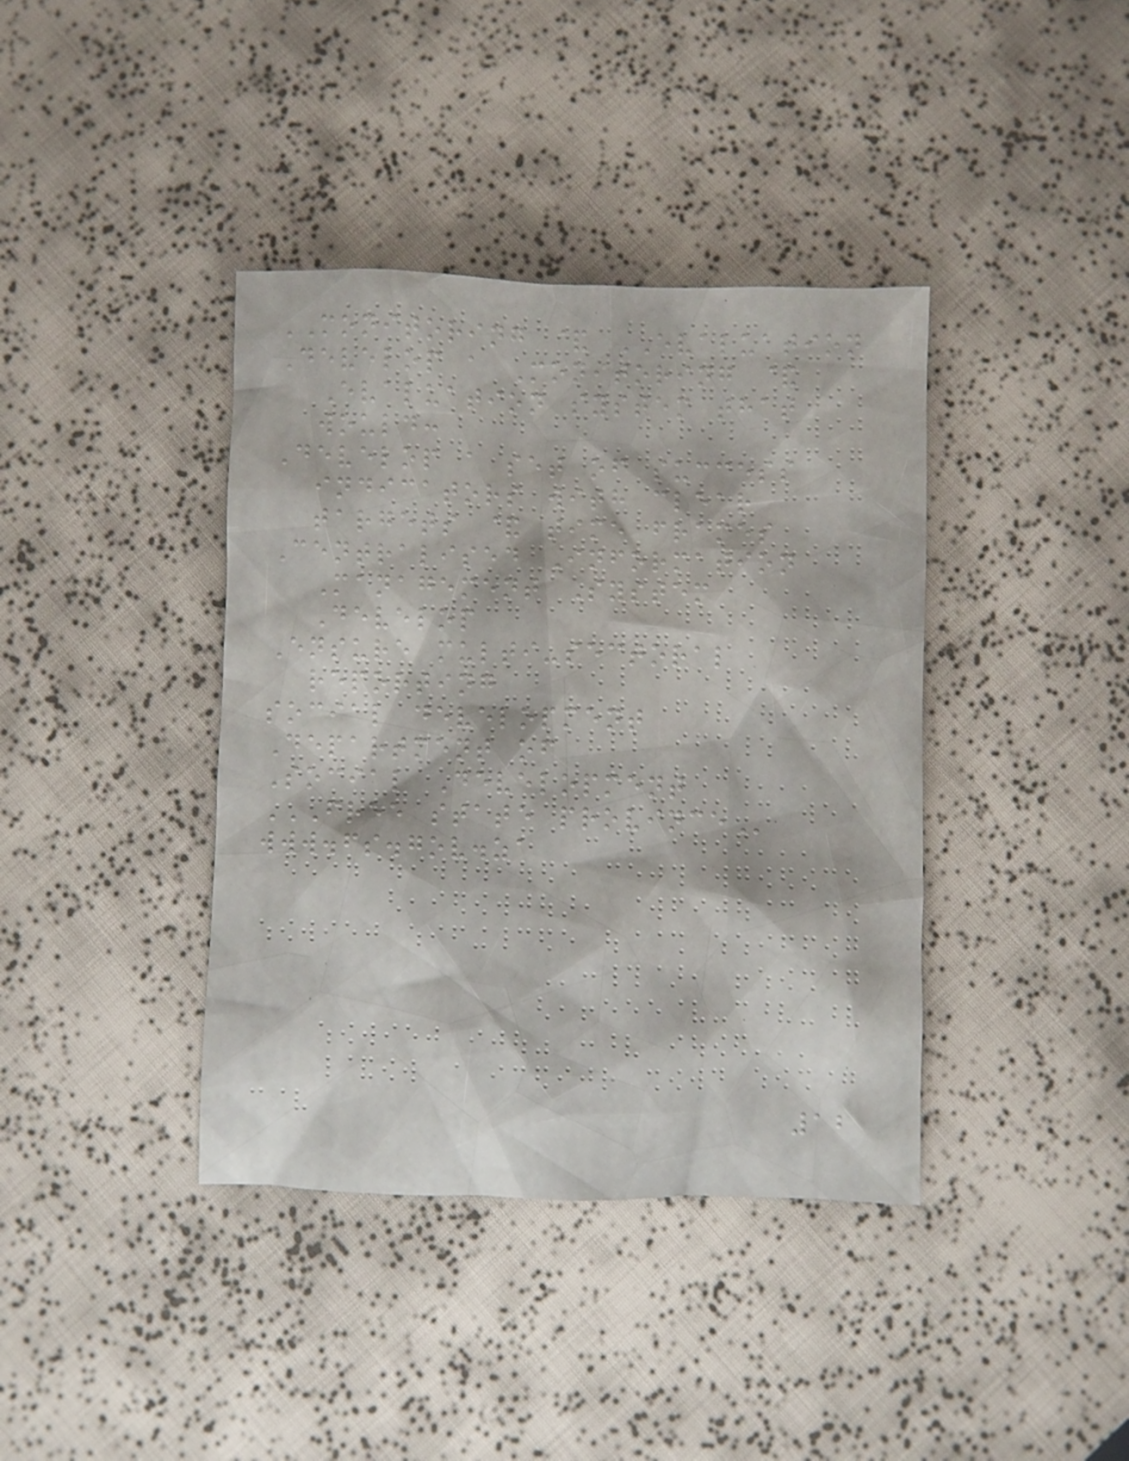MONITORING & EVALUATION
Develop a Monitoring &
Evaluation system that
would:
Develop a set of success
indicators with clear
targets & time frames
Centralised Information
Management System
Develop
Ensure multi-sectoral
reporting
social development
Department of
Social Development
FREE STATE PROVINCE
www.fs.gov.za
12
